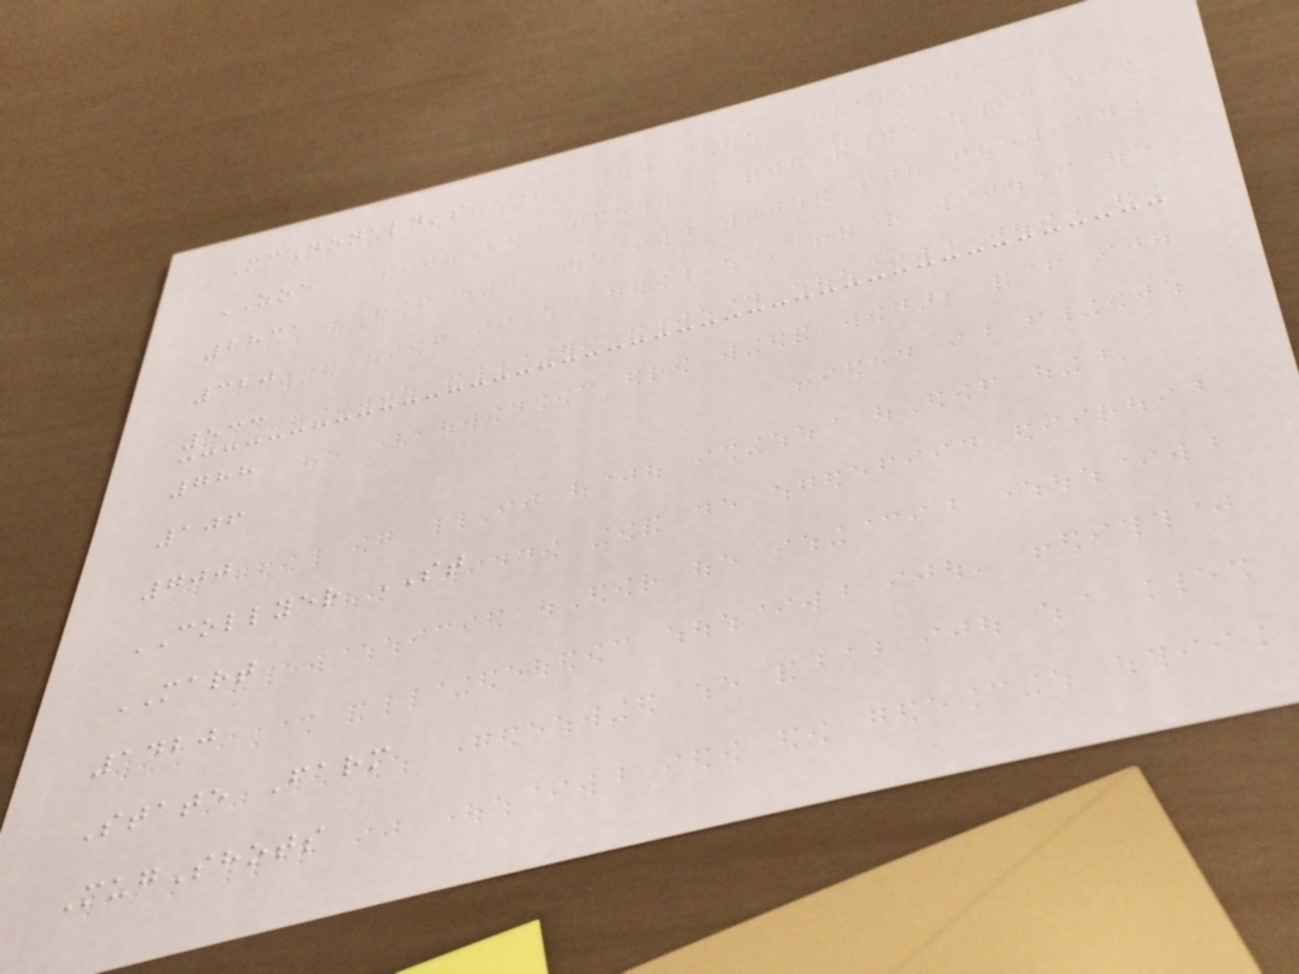McDonald's
ZOE
2831
320
533
788
106
700
COLLYER ST
MART
1420
State Farm
MugShots
